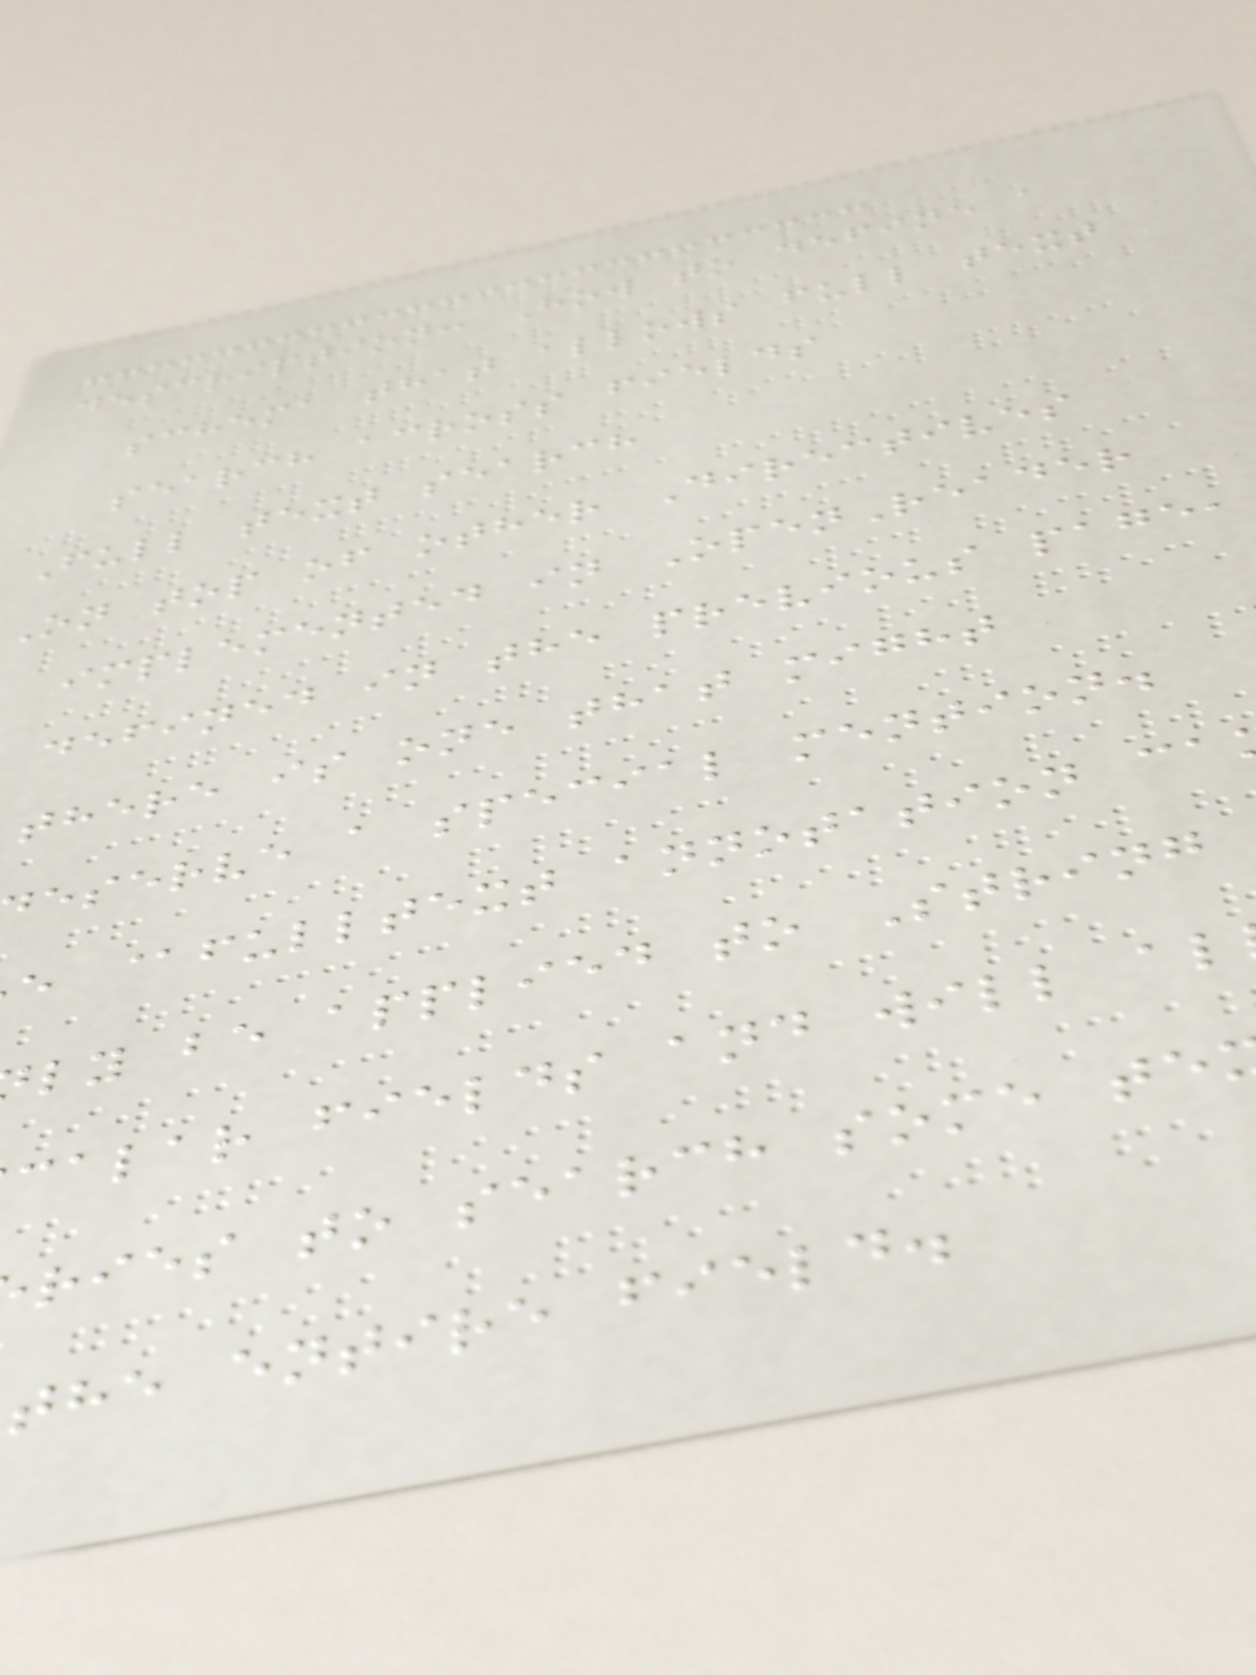description: How to define a
schema that allows full text
search across fields
Full text search
On top of other Directives
implemented in OpenReader
defined in the previous page,
there is one that might
eserve a special mention.
e @fulltext annotation ca
ly be applied to String
calar fields and will al
ries to search some te
the entire field.
